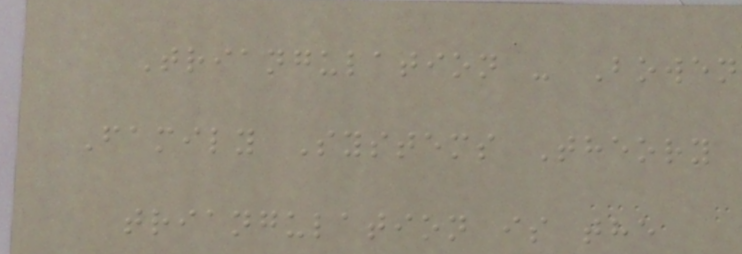Triangulation - Bowen
Family Systems Theory
triangulation is the
